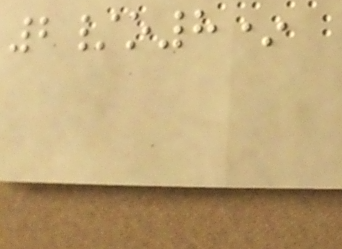2/o8*
